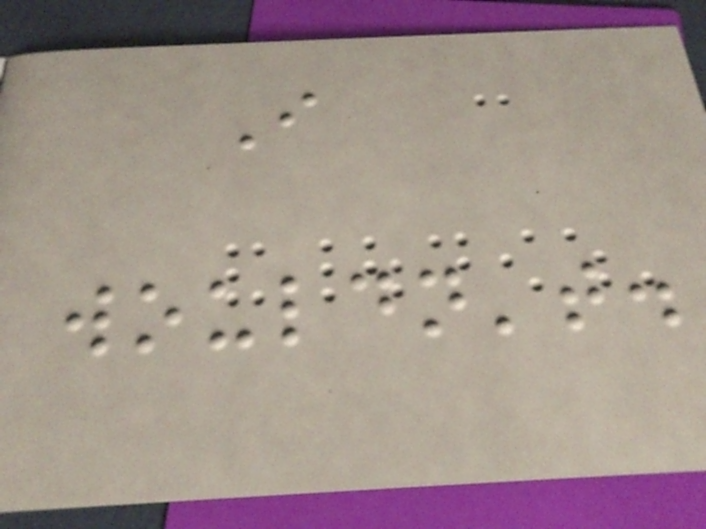I
wouldn't.
